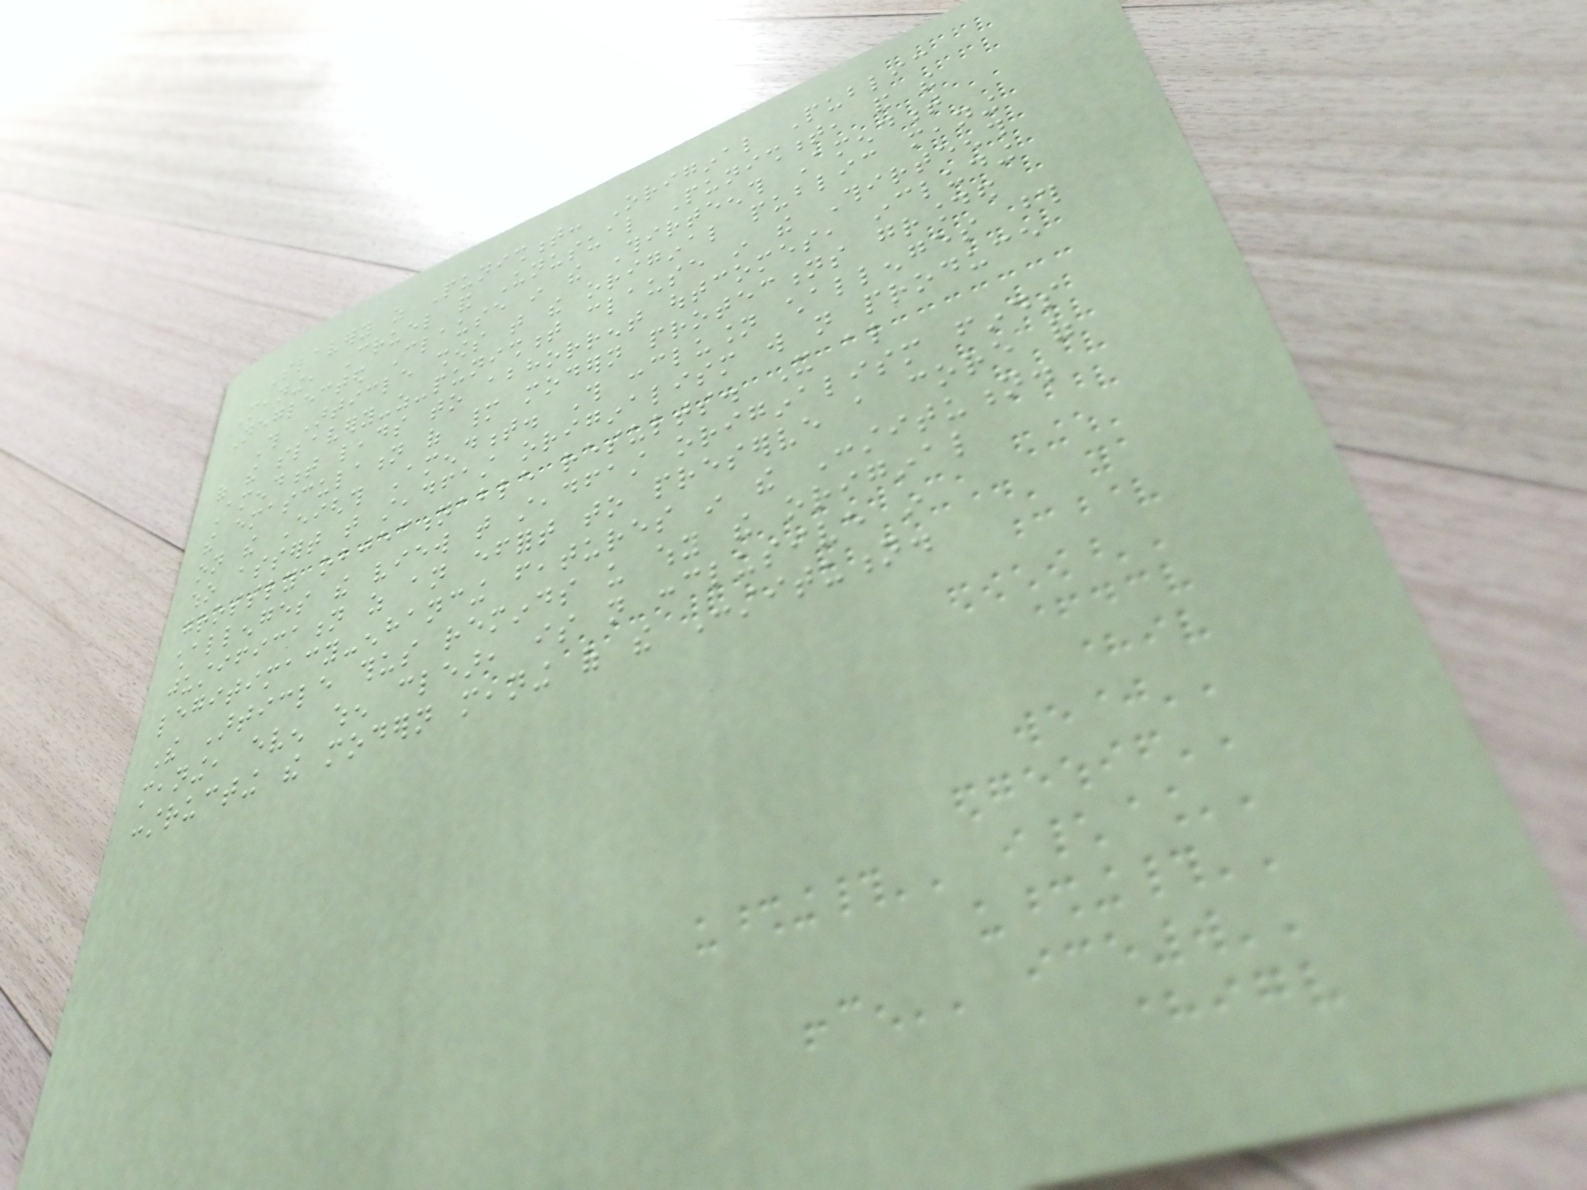Slavery as Punishment: Original Public
Meaning, Cruel and Unusual Punishment, and the
Neglected Clause in the Thirteenth Amendment
This Article shows that the original public meaning
of the slavery-as-punishment clause in the Thirteenth
Amendment leads to abhorrent outcomes, including
the emasculation of many modern protections grounded
on the Eighth Amendment. This conclusion challenges those
who assert that steadfast originalism will not produce
grossly objectionable results. It also
challenges the view that steadfast originalism finds
justification as an effort to preserve a core of
legitimacy-enhancing features in the Constitution.
The Article thus reminds us why the original
meaning, even when clear, is not conclusive in
constructing the modern meaning of the Constitution.
